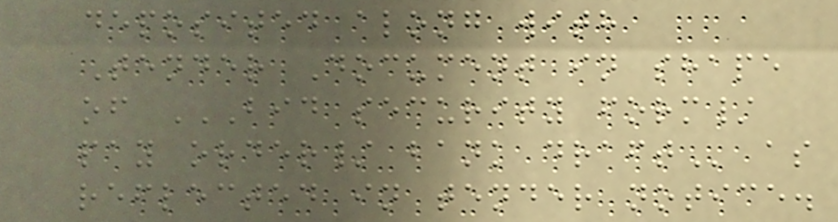deposited along with
Tender Document in shape
of BID SECURITY FORM/
PAY ORDER/ BANK DRAFT as
reflected in tender notice.
